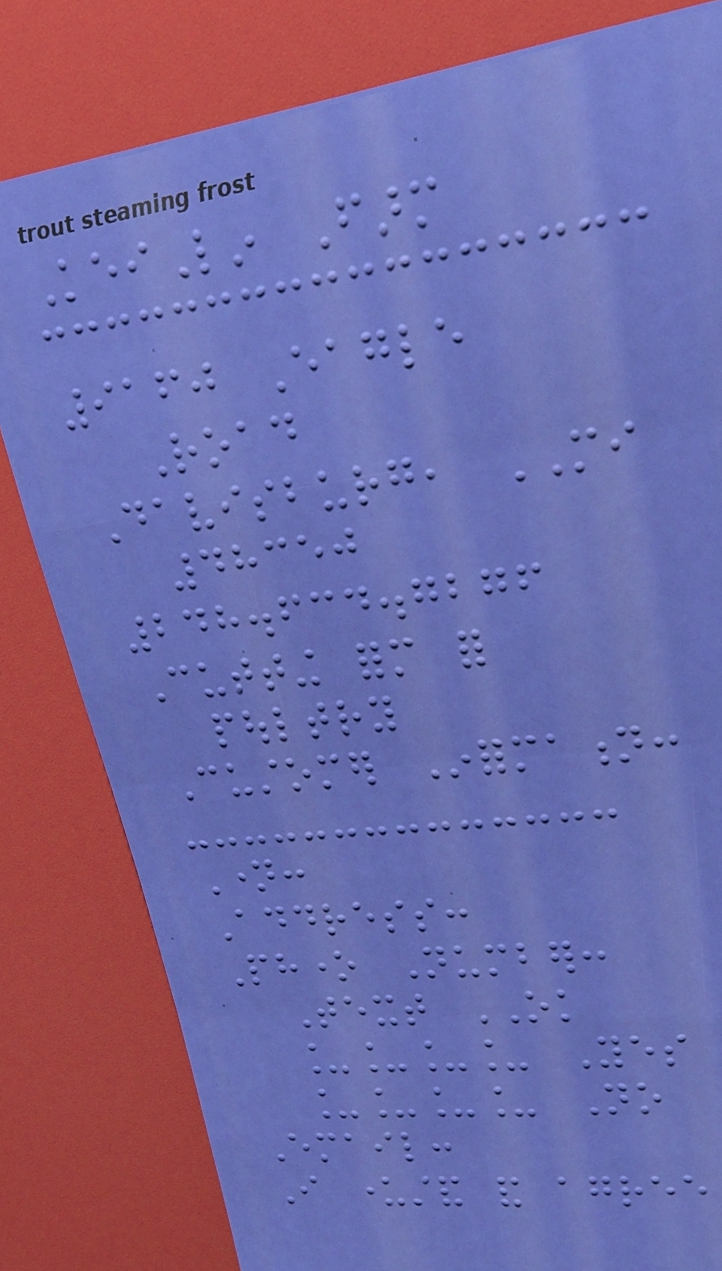KeiLin Farm
9160 Eagle
Road
Davisburg, MI
48350
248.634.7276
Cutting form for
poultry
Customer Information:
Name:
Address:
Phone Number:
Text OK
____ Yes
____ No
Email:
I understand and agree
